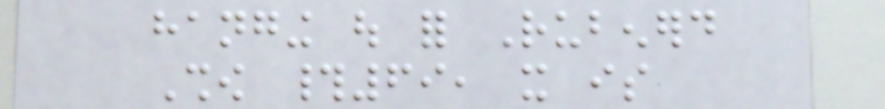hanging out for Rubenerd
Show #69, it is
